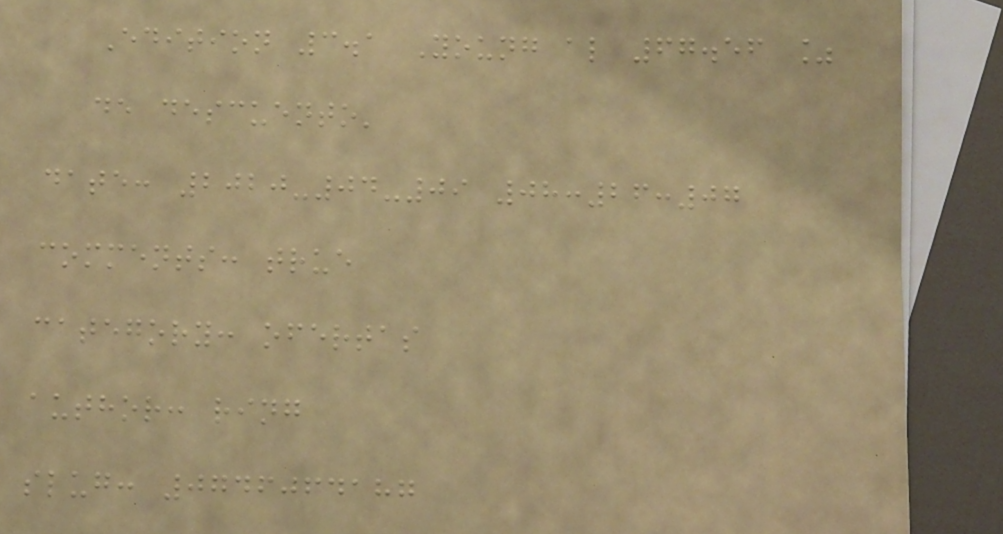Edition 3.1 Young al 67.56 %
de descuento'
date: 2020-04-09 08:26:07
comments: true
category: ofertas
author: ring
slug: 0746064187
